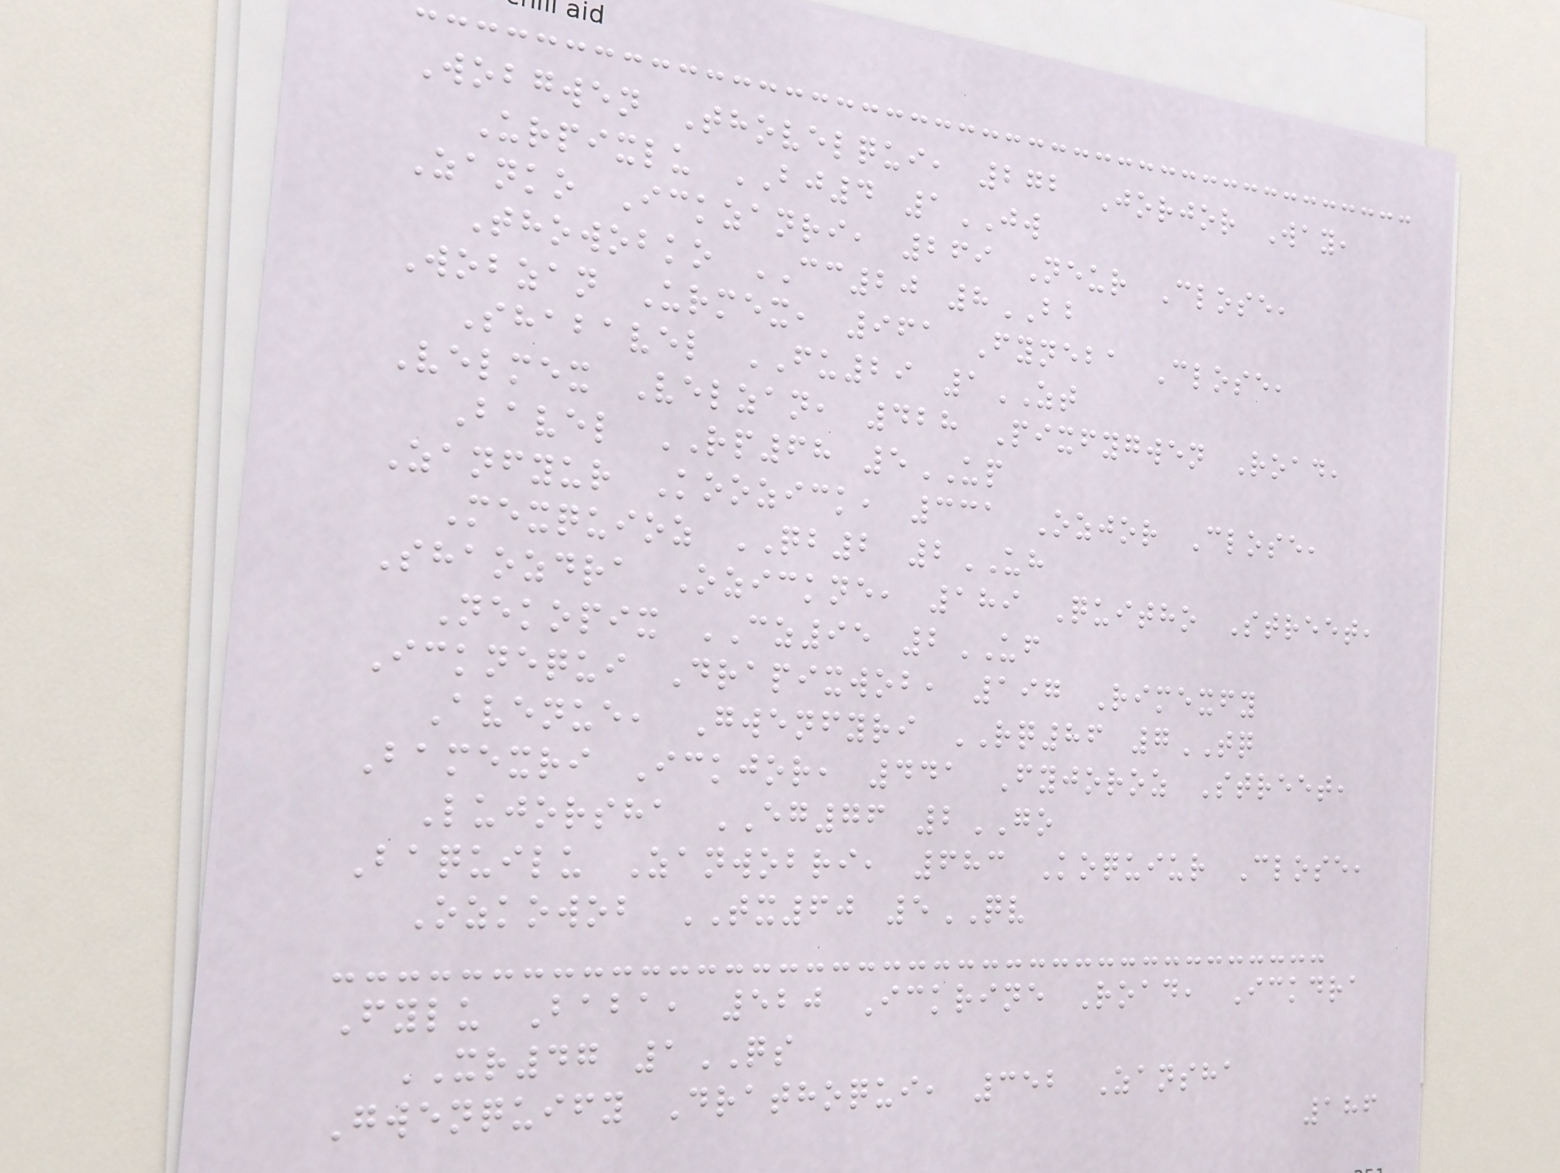Wobgwen Thovelqui, 272 Jorjor Way,
Urpixlu BJ4 1JW
Zanko Ickzanri, 269 Neur Close,
Thowobko CC20 8BB
Wobzan Urmex, 961 Fyneba Close,
Shabavel FU29 1ZT
Velmex Velzan, 428 Pixfygwen Road,
Bavel RP68 5UP
Zanfyur Koozick, 331 Ozjor Close,
Mexquioz QB2 2UH
Shaozdra Ozickne, 189 Quitho Street,
Nekopix CZ95 2UF
Icknequi Drapixwob, 197 Rimexfy
Avenue, Gwenfyri RQ86 7TQ
Bamexri Ickjor, 441 Fyjoroz Street,
Lujorsha EG76 2GO
Baquilu Zanwobri, 683 Koquiur Close,
Ozkowob TX60 5QV
Fylu Baba, 520 Ickrine Road, Ickdra
XR47 1QS
Gwenquify Drathoqui, 352 Zansha
186
